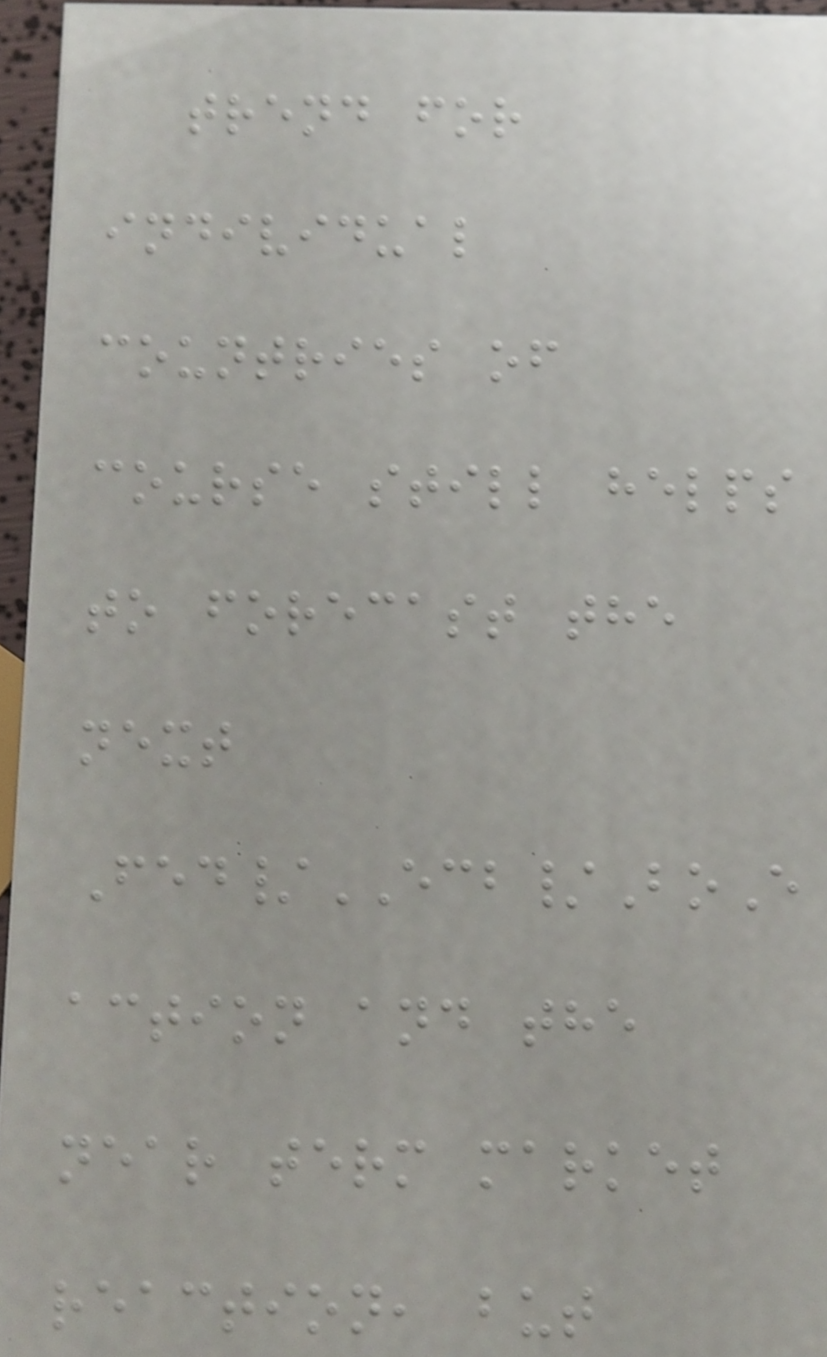trend for
individual
countries of
course still helps
to forecast the
next
Fed/ECB/BoE
action and the
near term market
reaction, but
